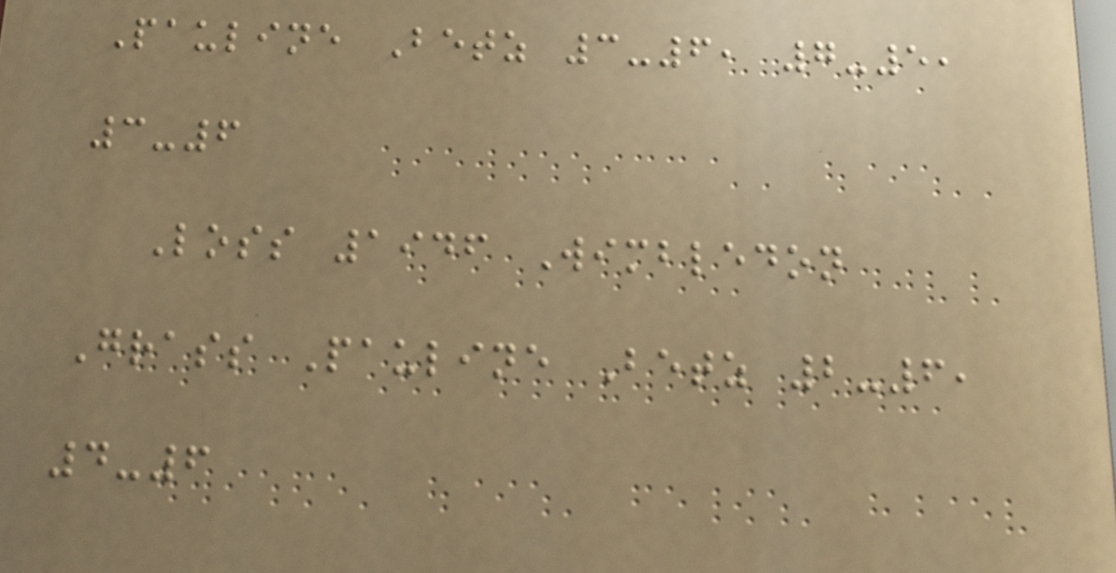Pauline Betz 3-6, 7-5,
3-6
Loss 1946 Wimbledon
Grass Pauline Betz 2-6,
4-6
